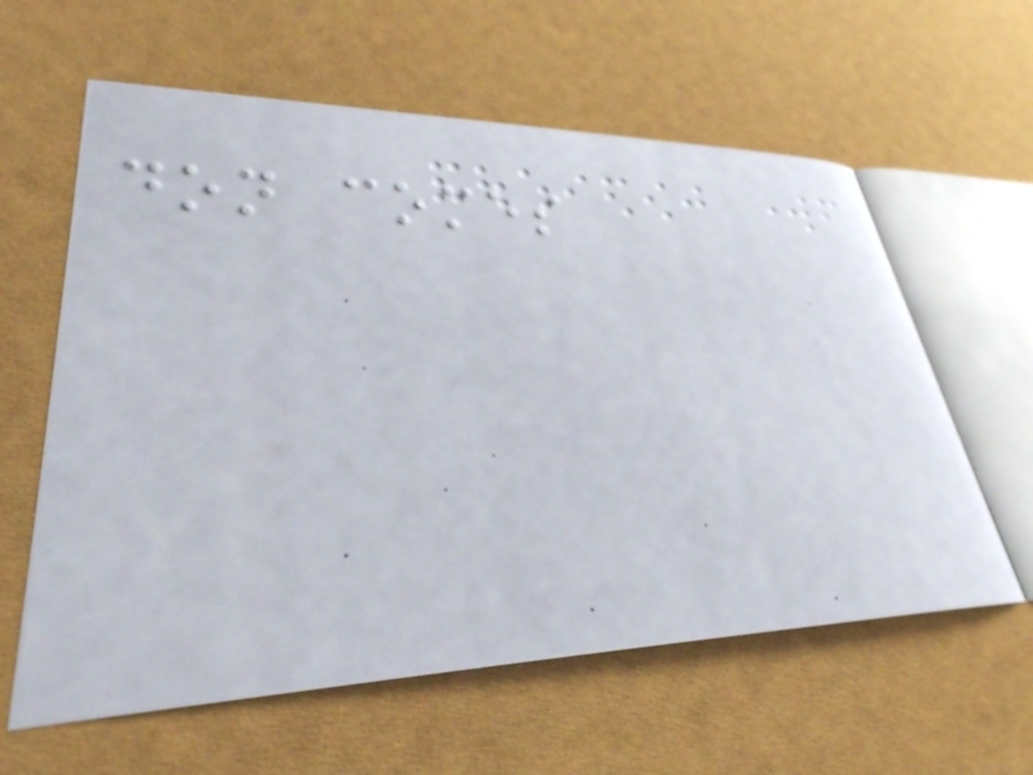don comes
